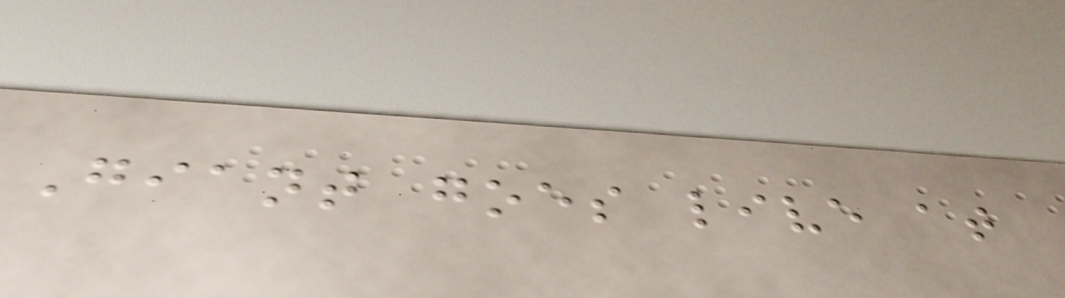Giant goes live at
